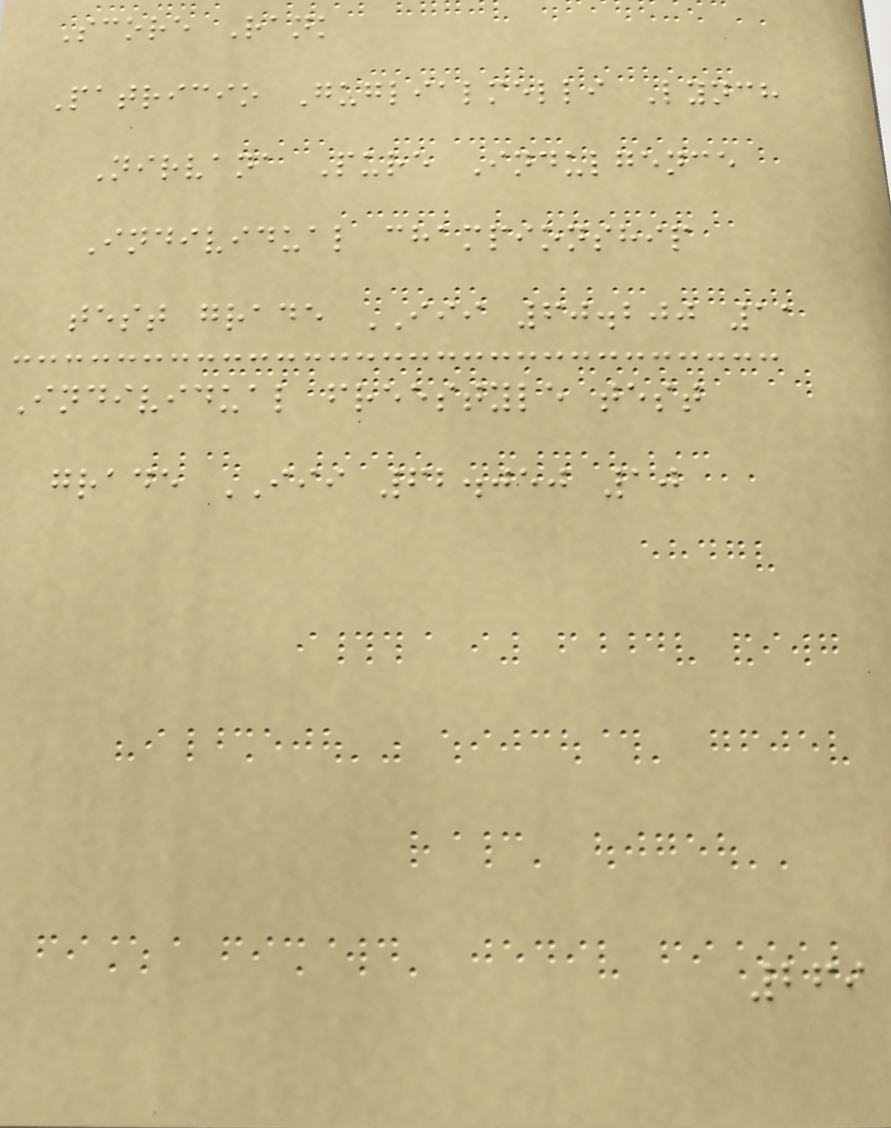Score Rank
Patricio Guglialmelli Lynch
Nirvana Pure Indulgence
Individual championship
test grade III 60.200 11
Individual freestyle test
grade III 62.050 10
269
